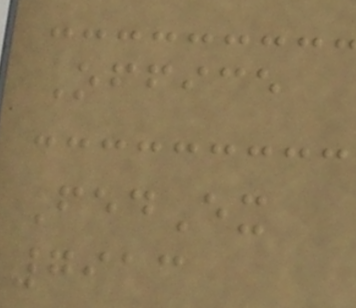Office
FedEx
7913
